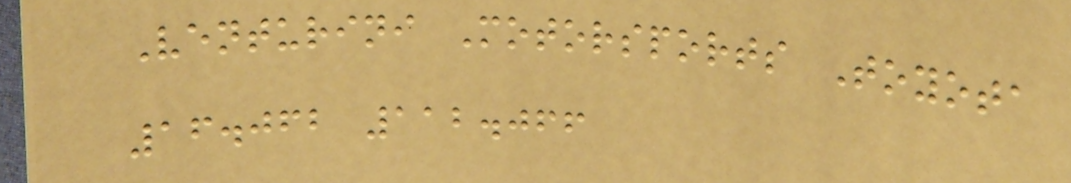Venturini Motorsports Toyota
16.062 112.066
